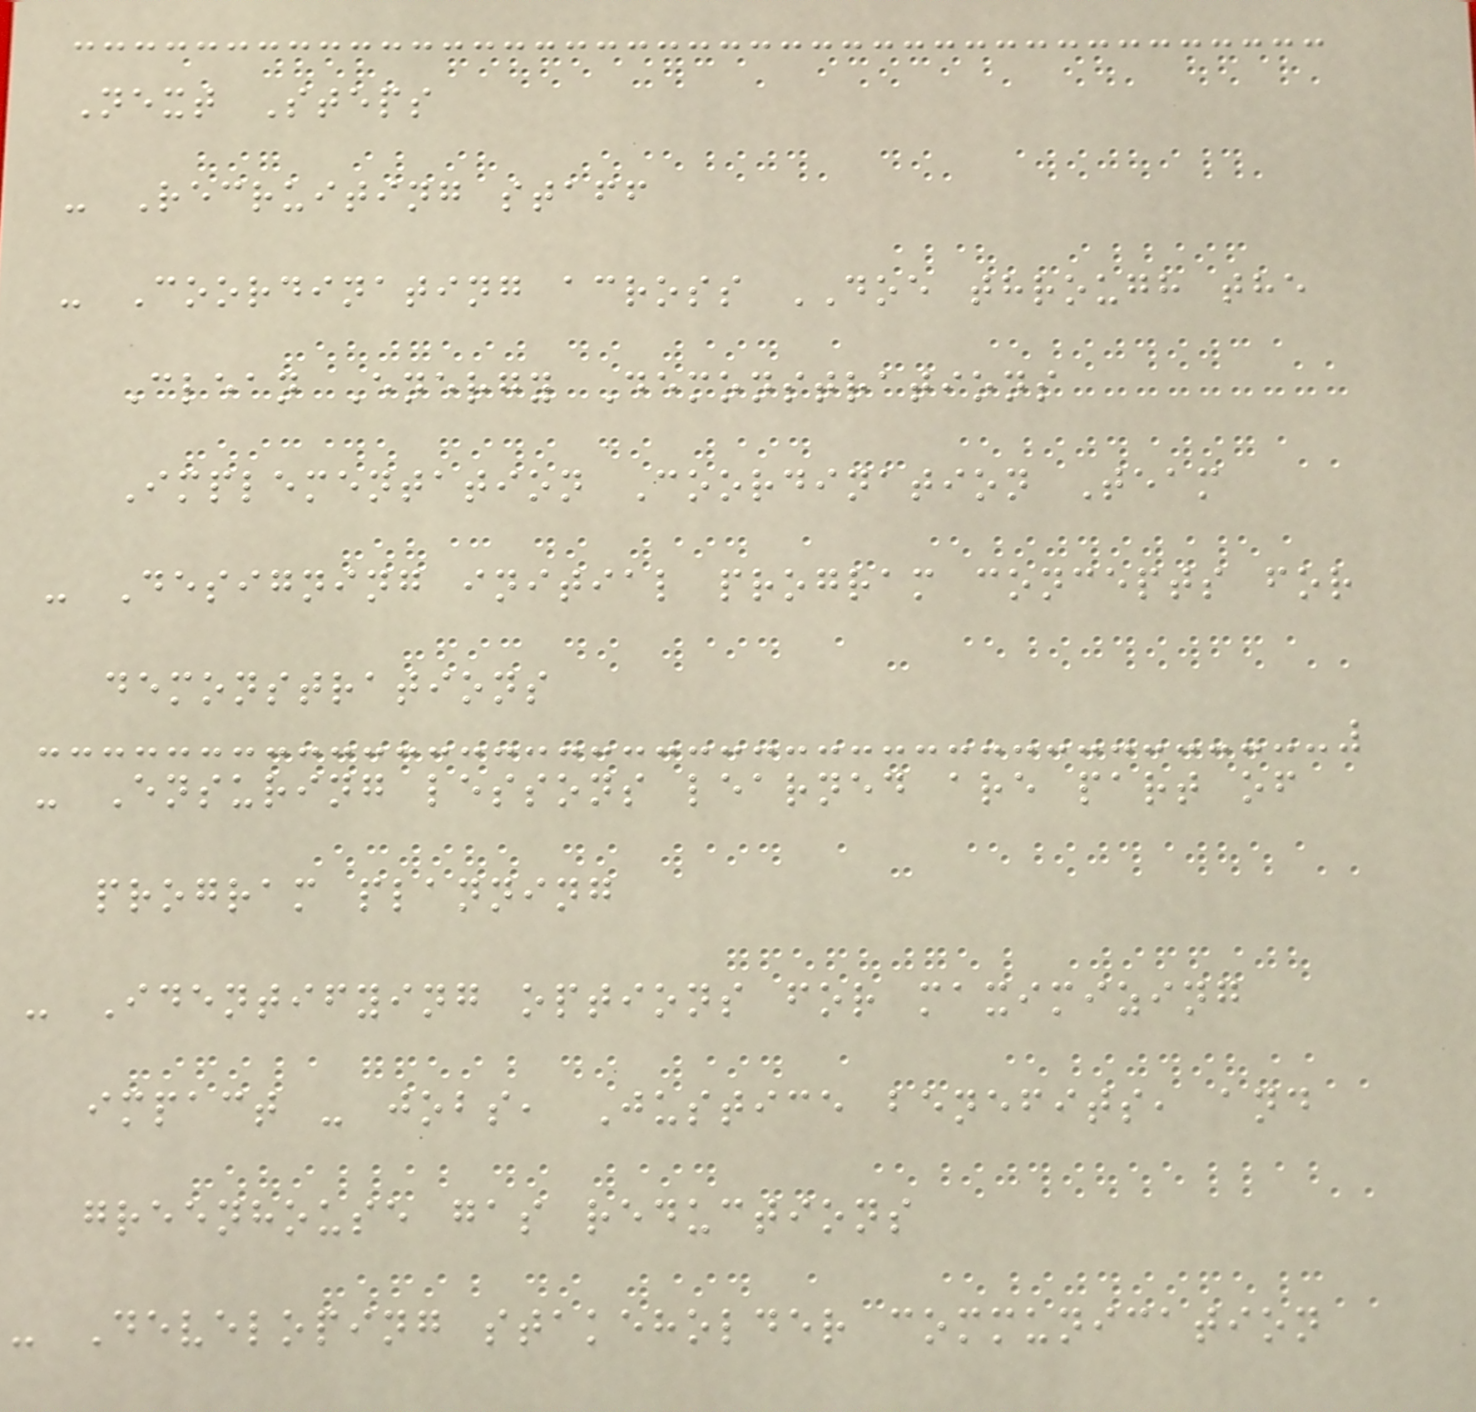Next Steps
- Recruiting staff
- Coordinating across DOE through the
Clean Energy Demonstrations
Implementation Coordination Team
- Designing initial program concepts for
demonstrations
- Ensuring lessons learned are part of
program planning
- Identifying options for maximizing
impact - jobs, Justice benefits, and
greenhouse gas reductions
- Developing stakeholder communication
